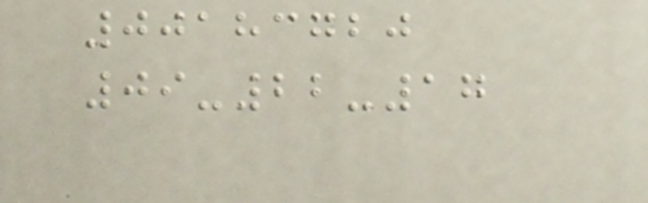00183720
09-22-17
